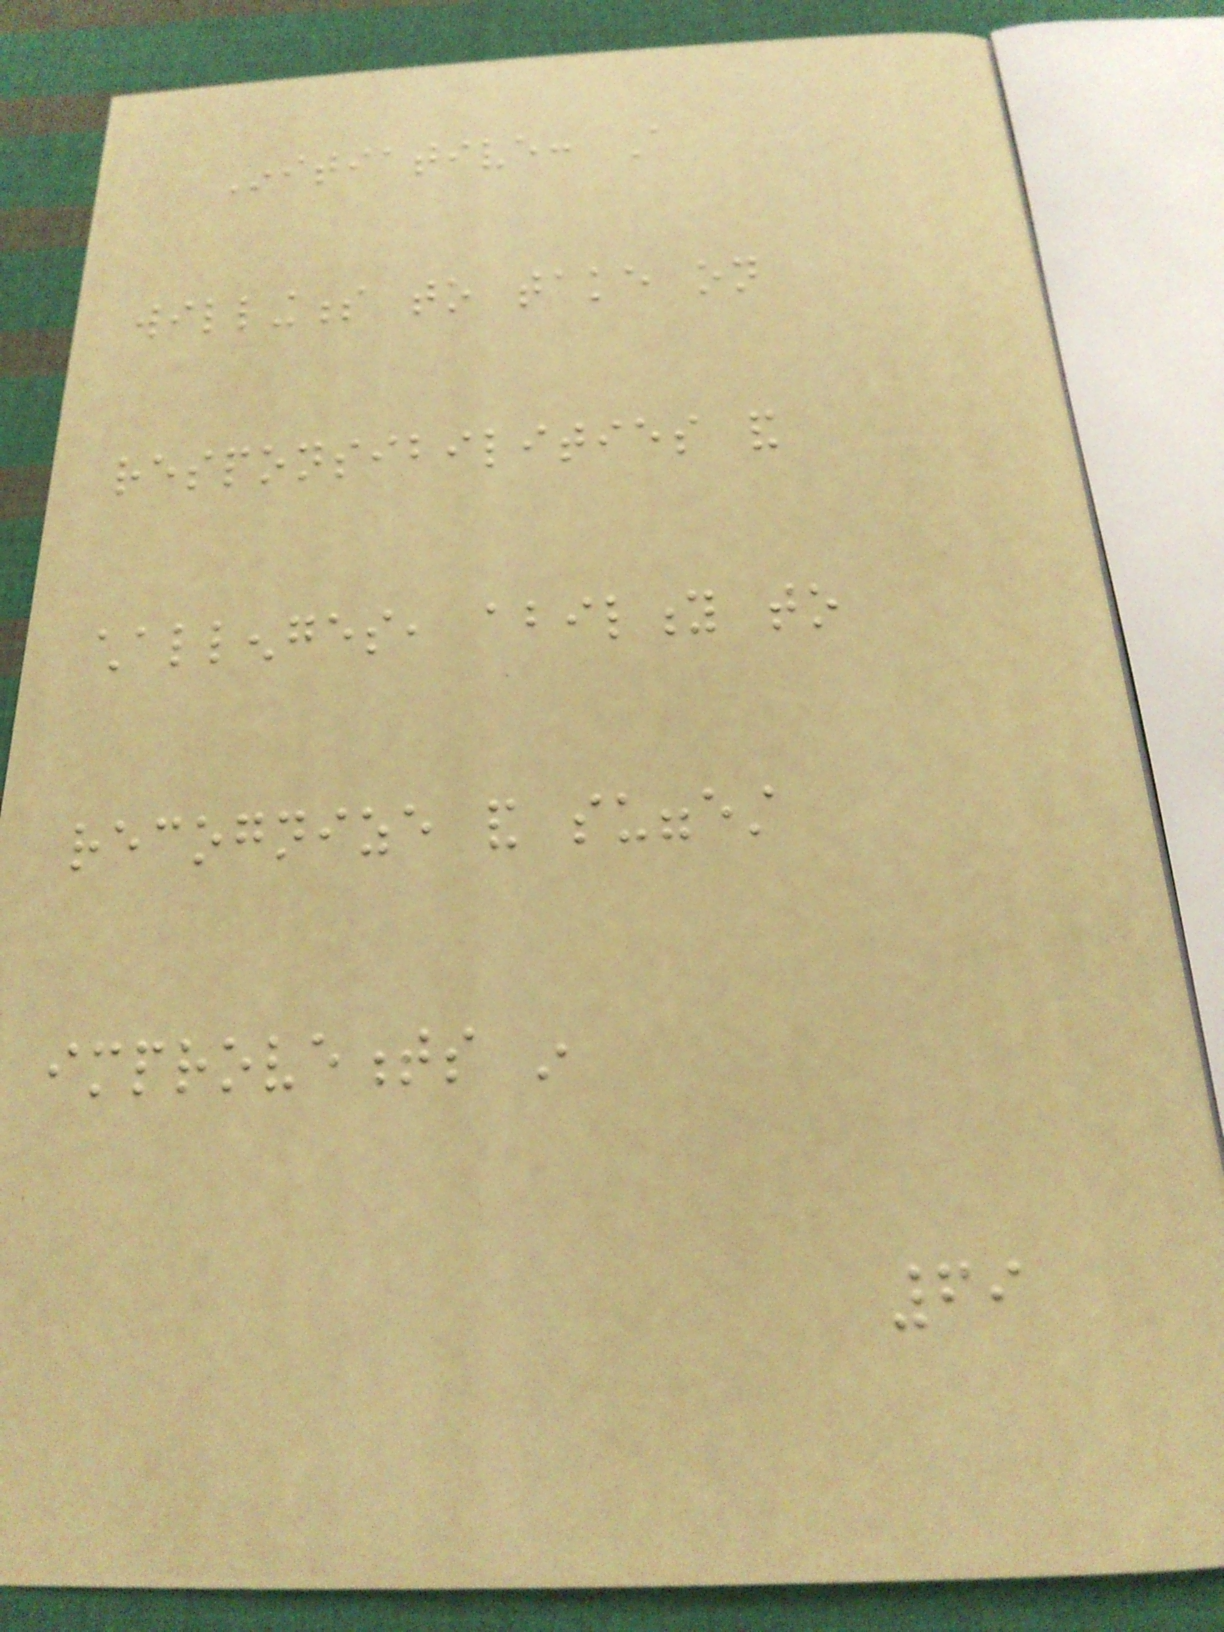Initiative: A
willingness to take on
responsibilities and
challenges, ability to
recognize and suggest
improvements in
69
